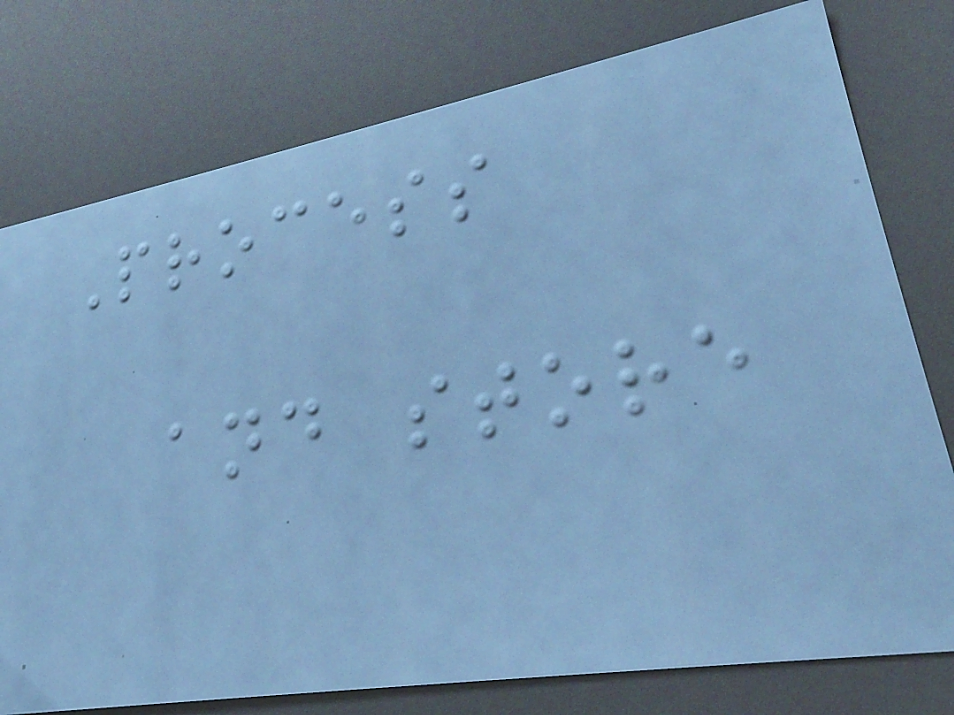Process
and store
